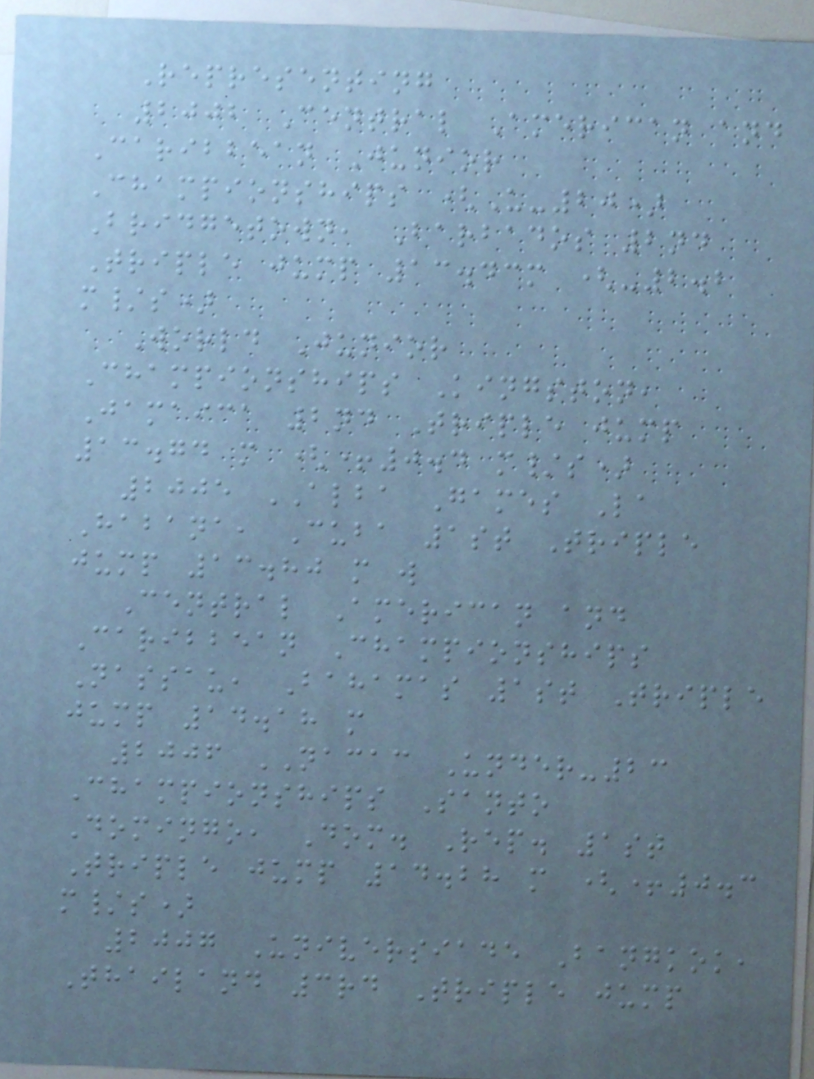Representing
2002 Central American and
Caribbean Junior
Championships (U-20)
Bridgetown, Barbados 2nd
Triple jump 13.43m (-2.2
m/s)
World Junior
Championships Kingston,
Jamaica 2nd Triple jump
13.74 m (+0.4 m/s)
2005 ALBA Games La
Habana, Cuba 1st Triple
jump 13.80 m w
Central American and
Caribbean Championships
Nassau, Bahamas 1st Triple
jump 14.18 m
2006 NACAC Under-23
Championships Santo
Domingo, Dom. Rep. 1st
Triple jump 14.28 m (+0.3
m/s)
2007 Universiade Bangkok,
Thailand 3rd Triple jump
